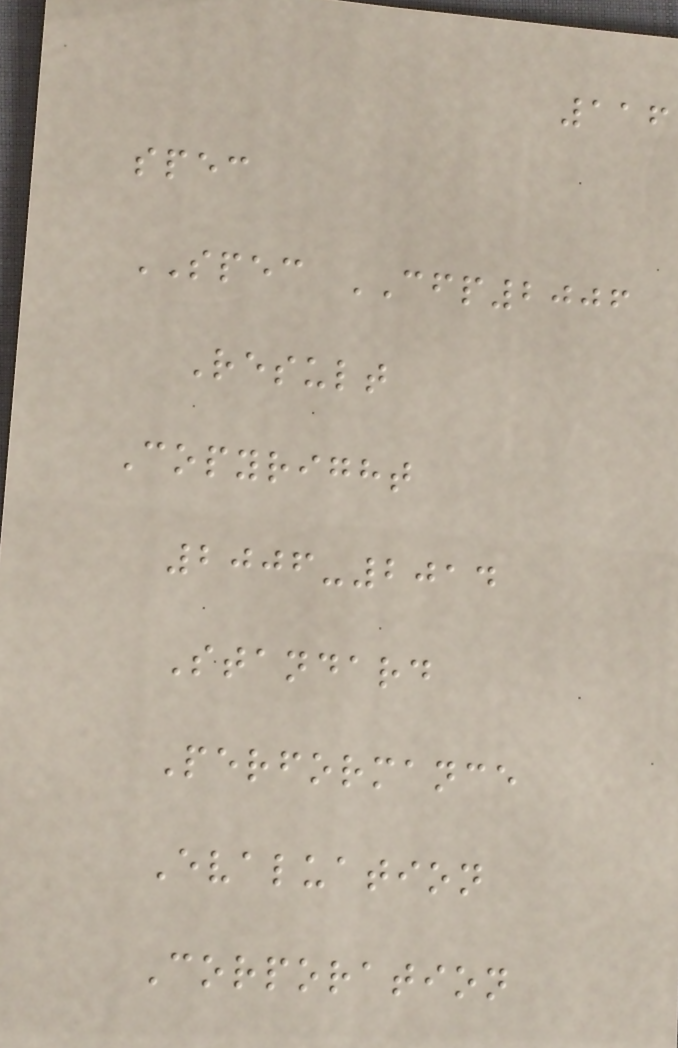116
spec
SPEC CFP2006
Result
Copyright
2006-2014
Standard
Performance
Evaluation
Corporation
